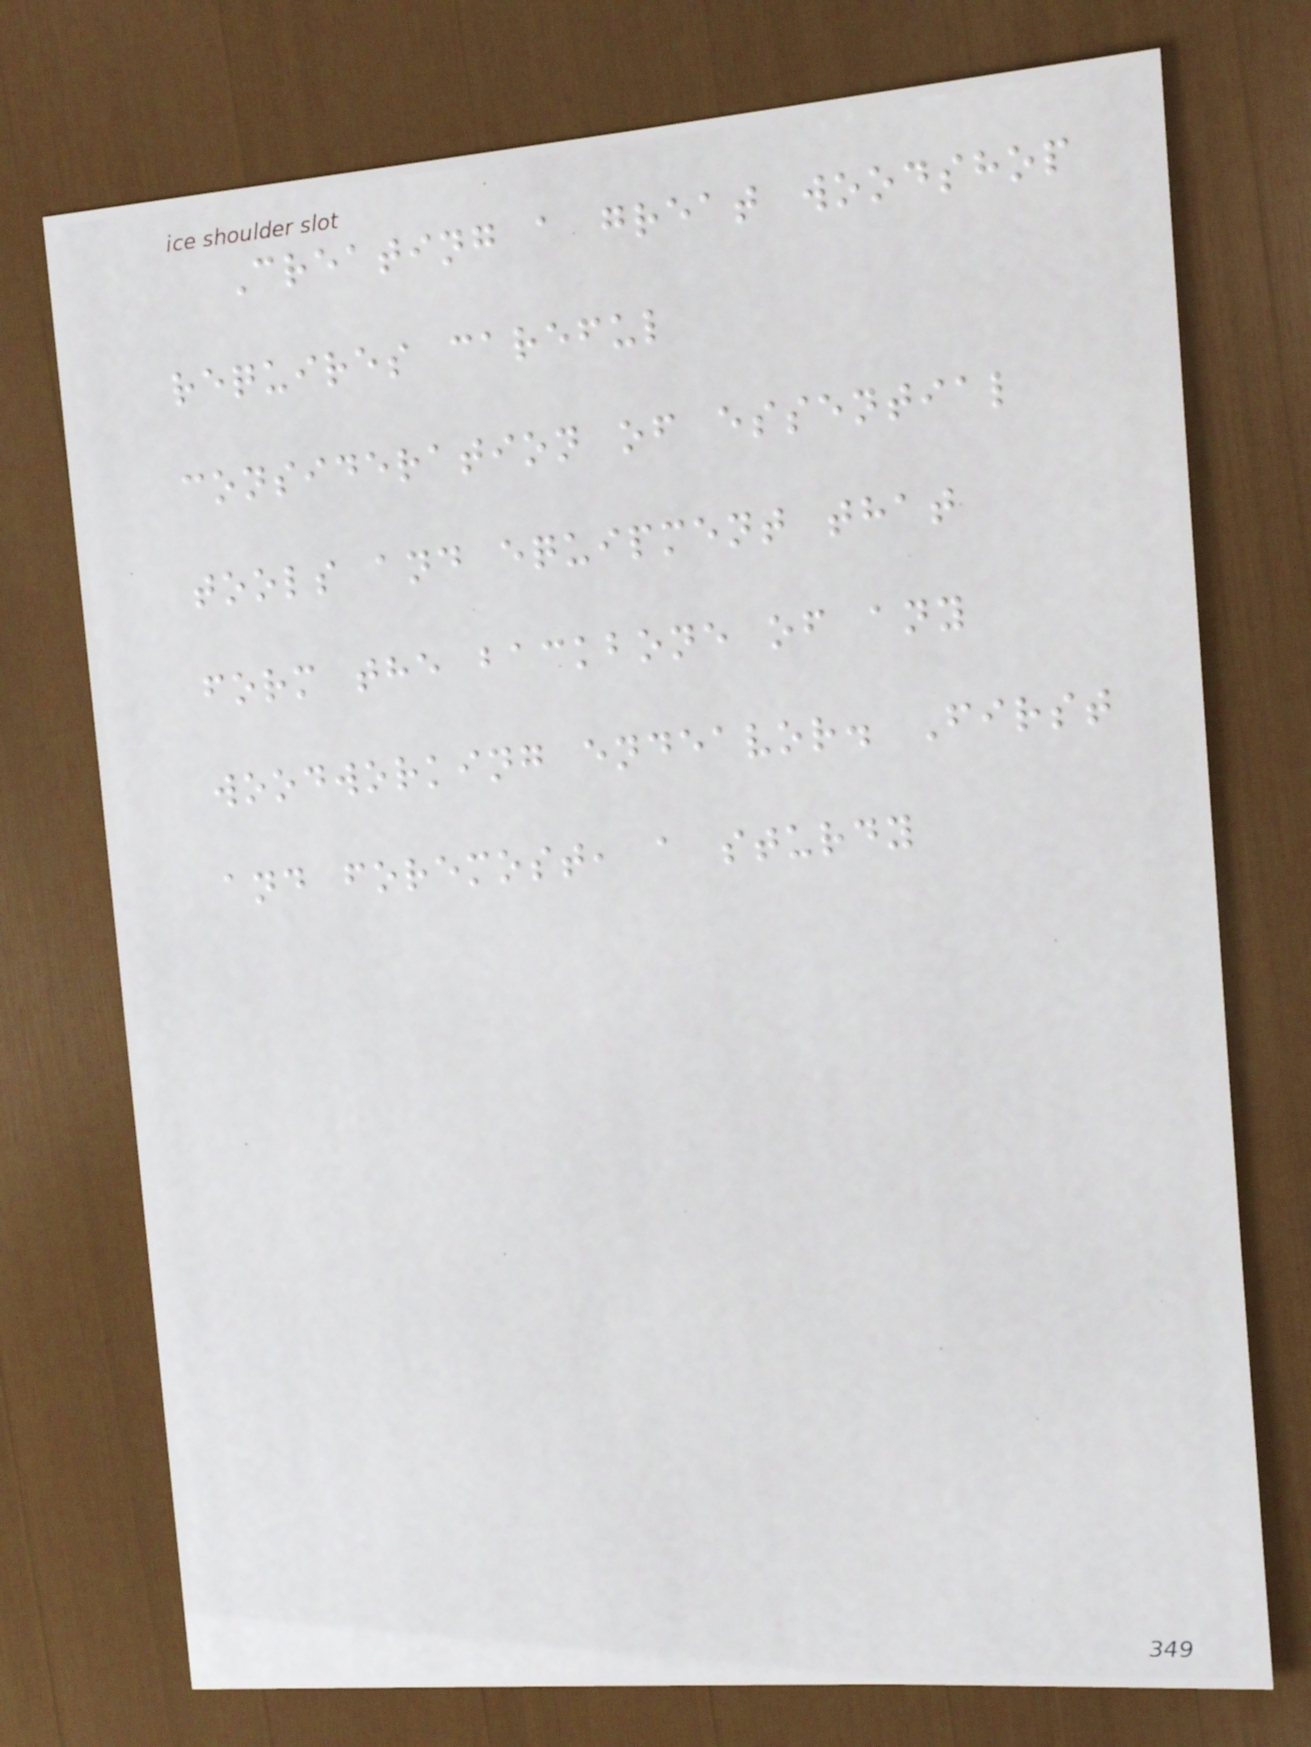Creating a great woodshop
requires careful
consideration of essential
tools and equipment that
form the backbone of any
woodworking endeavor. First
and foremost, a sturdy
